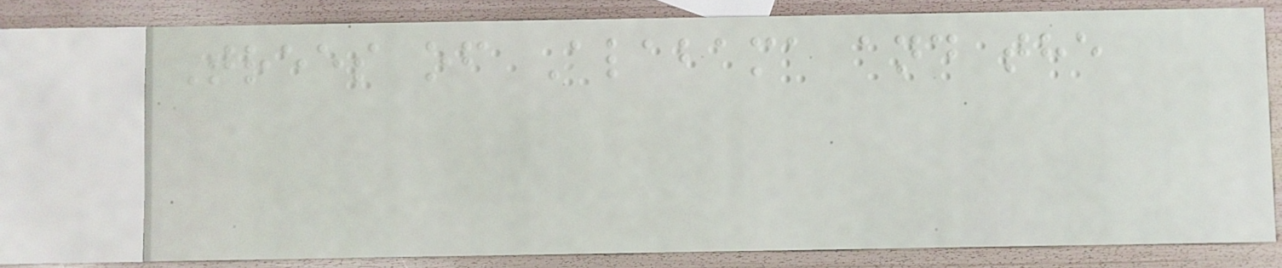Trees of Alabama and the
